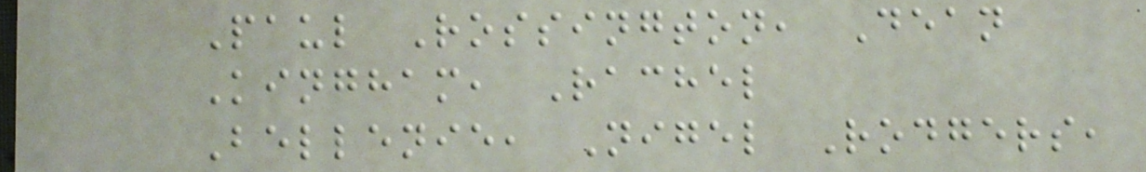Paul Rossington, Dean
Kingham, Rachel
Bellenie, Nigel Rodgers,
